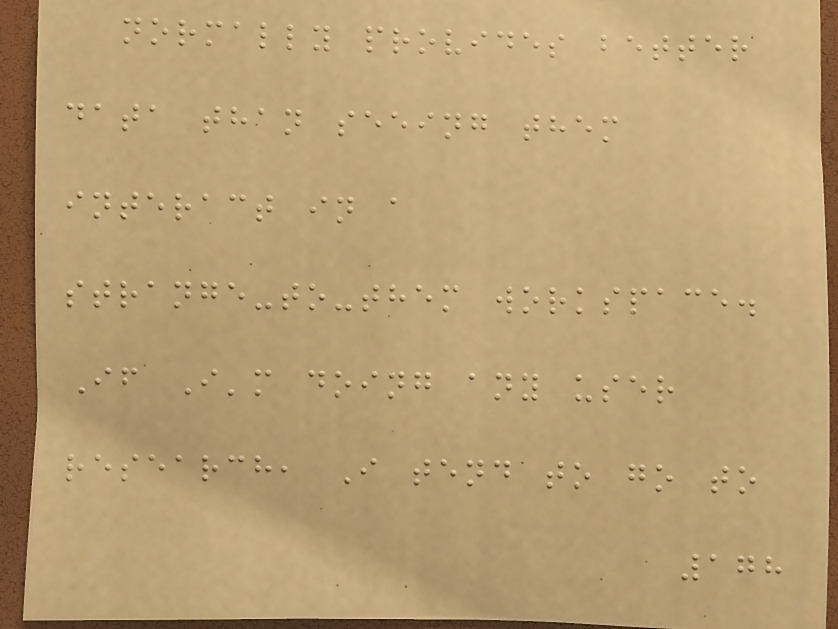normally provides better
data than seeing them
interact in a
strange-to-them workspace.
If I'm doing any user
research, I tend to go to
178
